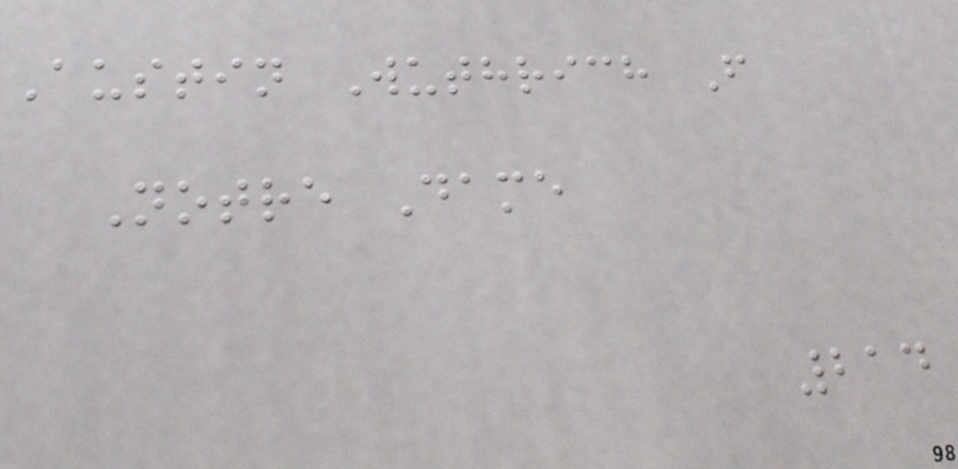Austin Wuthrich F
Notre Dame
214
